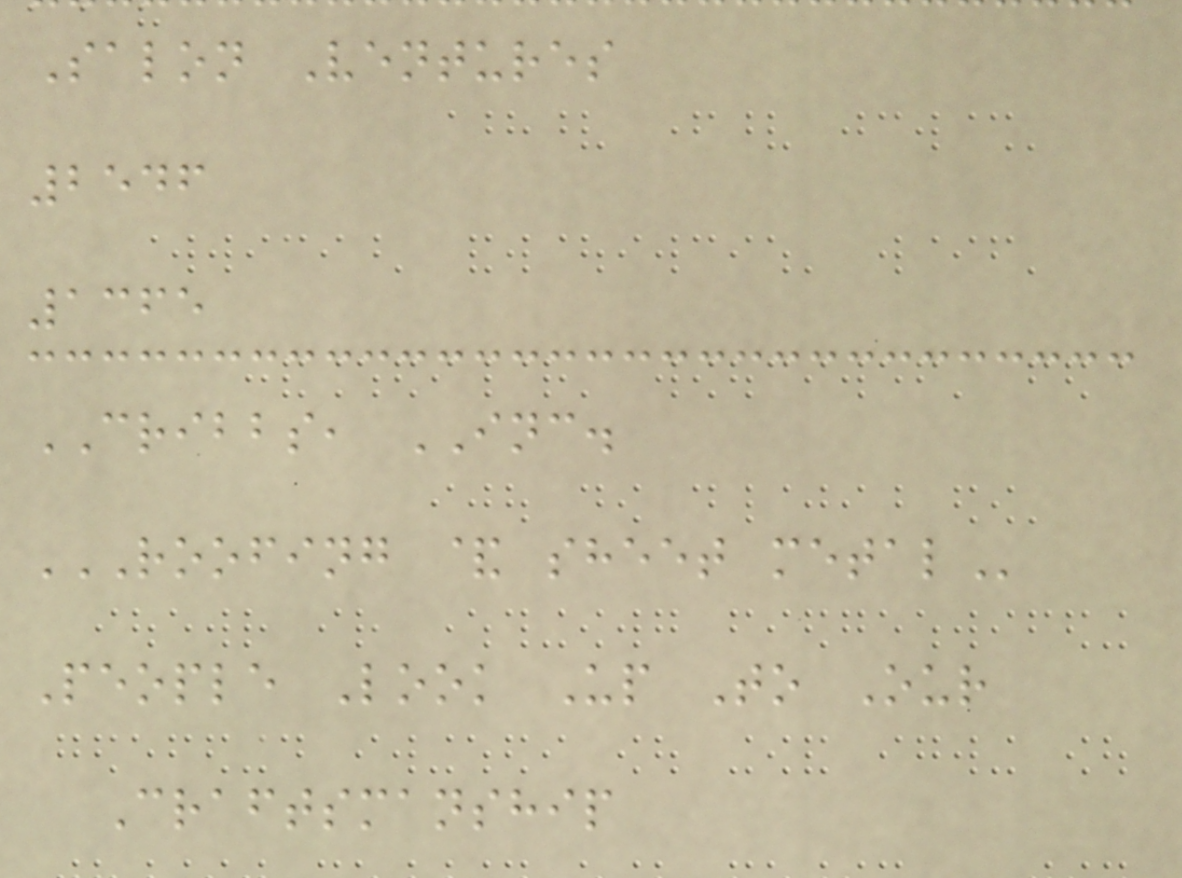Salon Ventures
2546
1365
CRIBBS, INC.
ROOFING & SHEET METAL
People Look Up To Our
Craftsmanship
